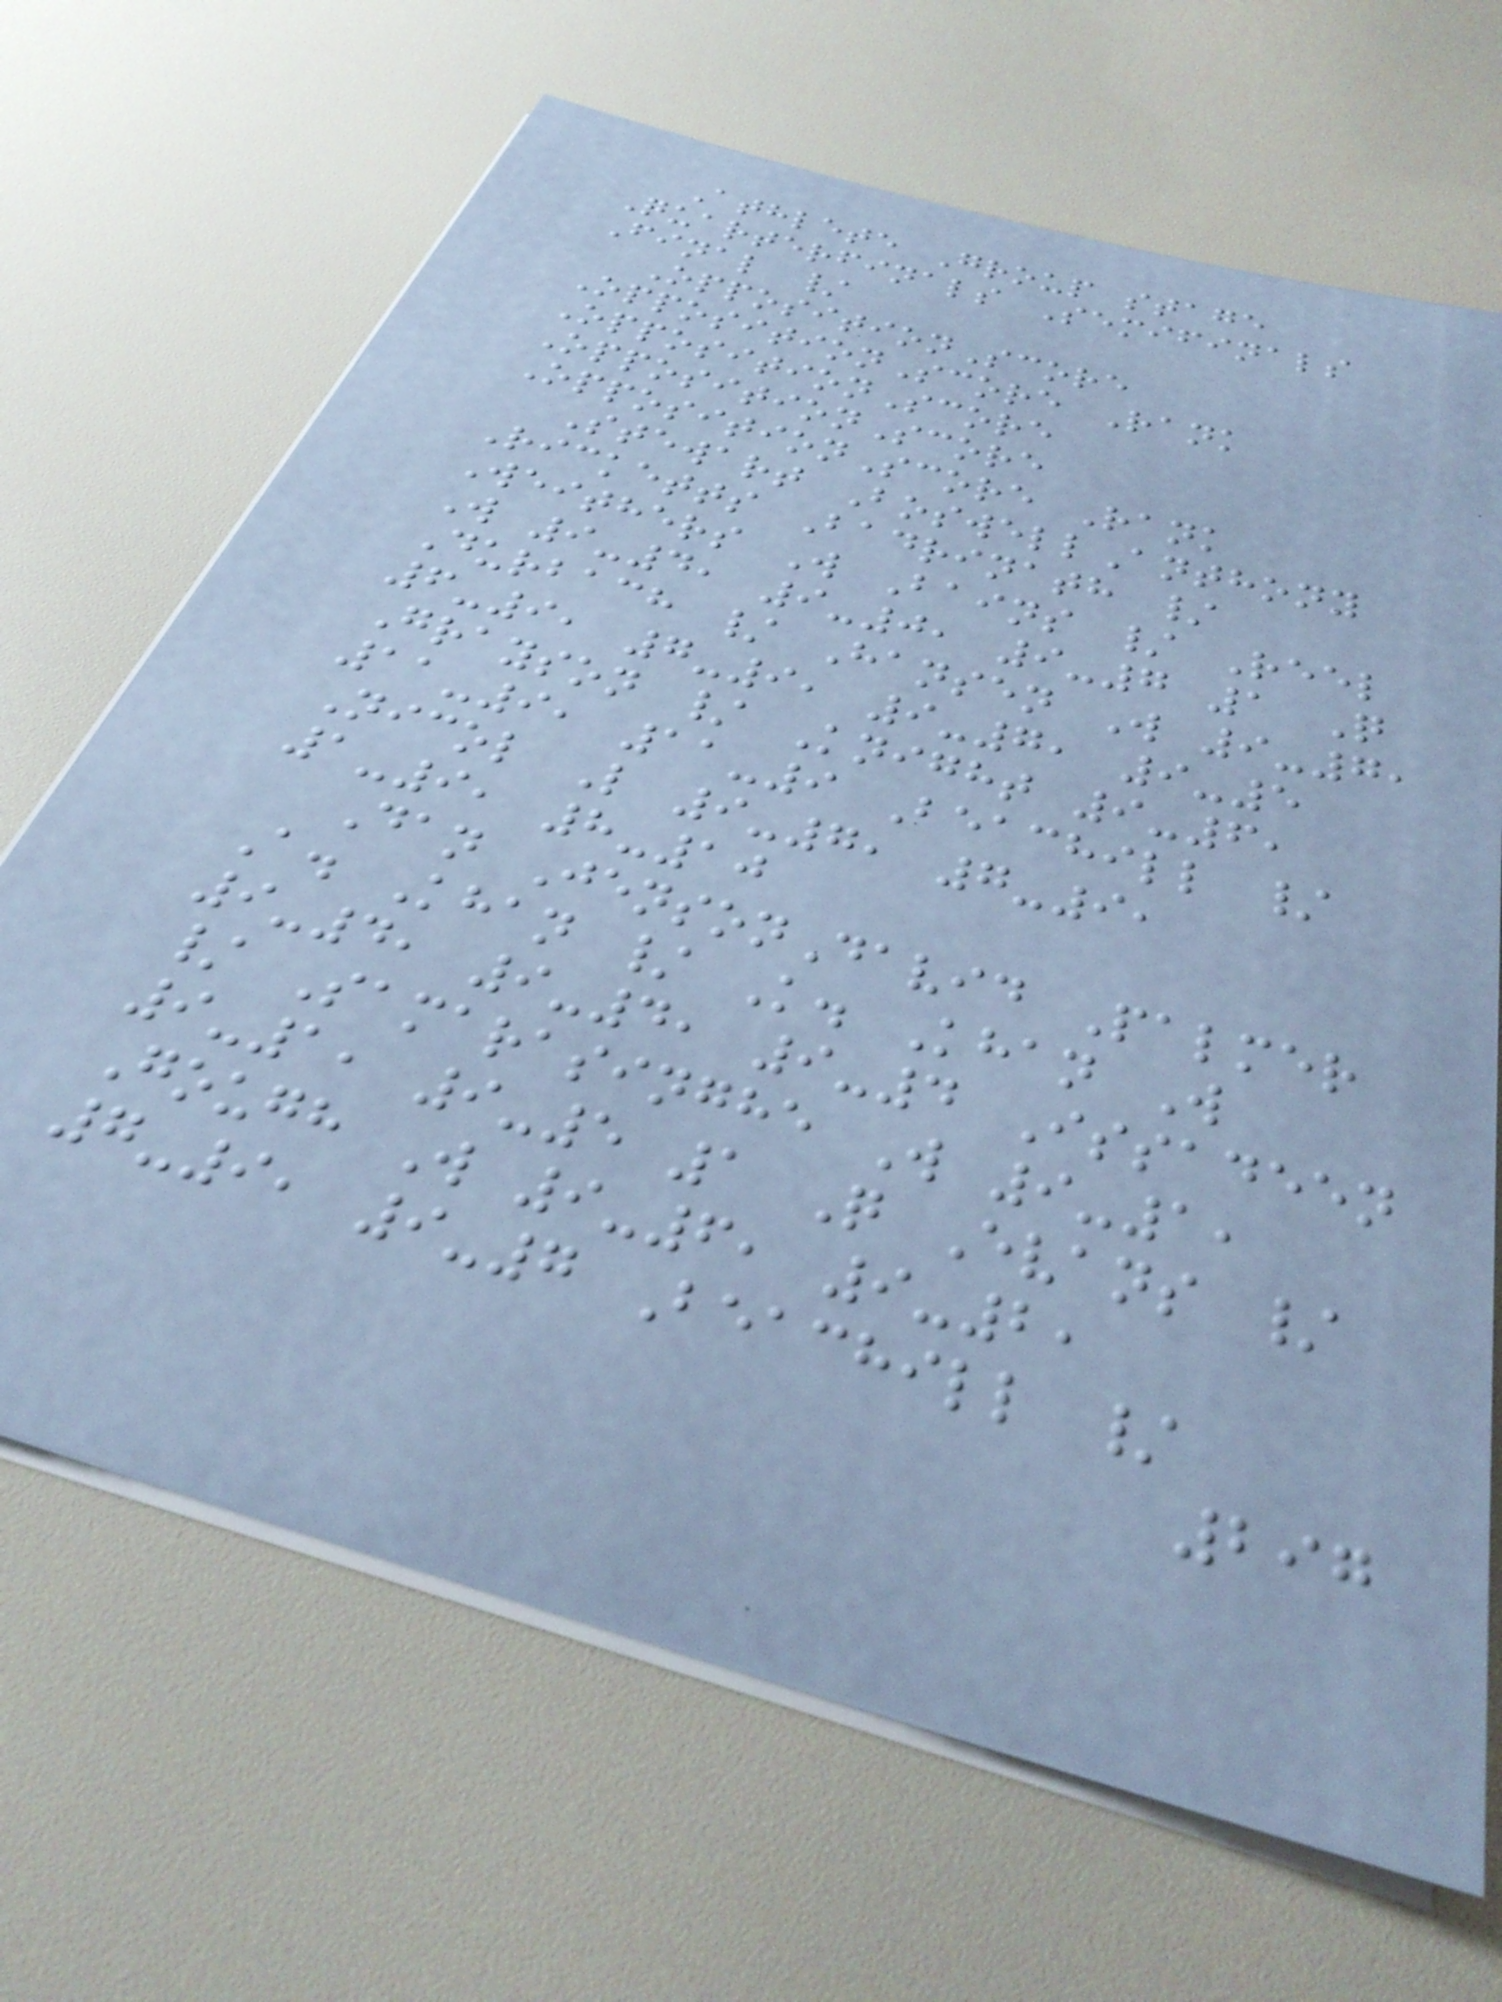Athlete Group stage
Quarterfinals Semifinals
Final /
OppositionScore
OppositionScore Rank
OppositionScore
OppositionScore
OppositionScore Rank
Stewart BoswellAnthony
Ricketts Badrinath /
Weithers W Bains / Reel
W 9-4, 9-0, 9-7 1 Q
Durbach / Hansen W 9-7,
6-9, 7-9, 9-7, 9-5
Grayson / Knight 9-6,
11-9, 11-9 Beachill /
Nicol L 9-7, 7-9,
1-9, 8-10
Dan JensonDavid Palmer
A. Khan / K. Khan W
9-4, 9-4, 9-4 Issadeen
/ Samarasinghe W 9-1,
9-1, 9-5 1 Q Evans /
Gough W 9-6, 9-2,
7-9, 9-7 Beachill /
297
